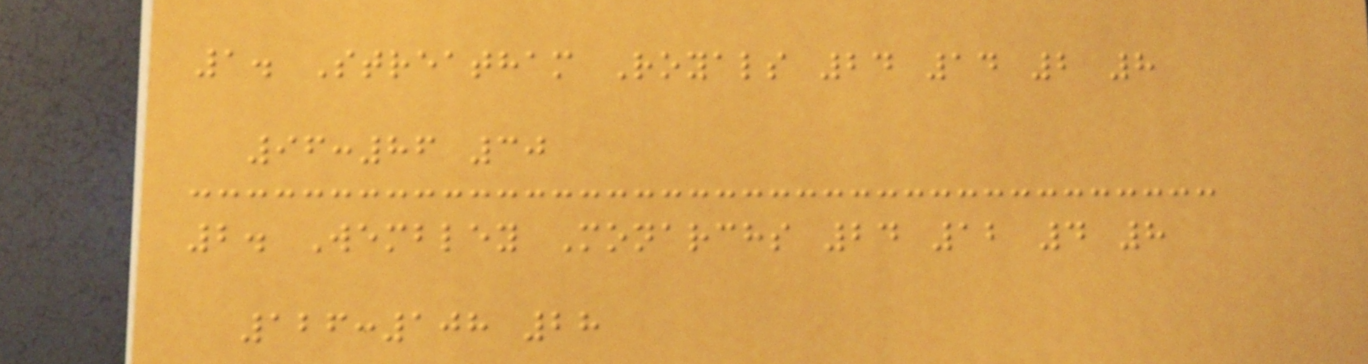1. Streatham Royals 24 14 2 8
96:86 30
2. Wembley Monarchs 24 12 4 8
126:108 28
